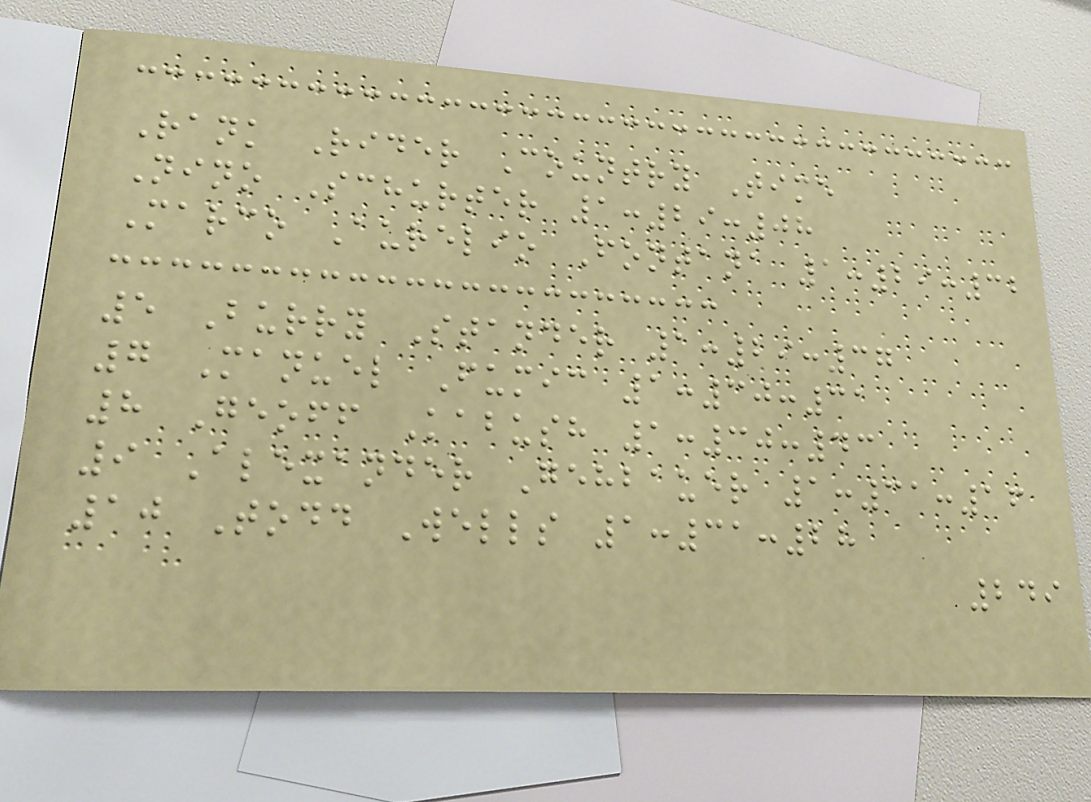Rank Rider Country Time
Nino Schurter 1:29:08
Marco Aurelio Fontana 1:29:32
5 Burry Stander 1:29:37
7 Manuel Fumic 1:30:31
8 Geoff Kabush 1:30:43
9 Alexander Gehbauer 1:31:16
10 Todd Wells 1:31:28
249
